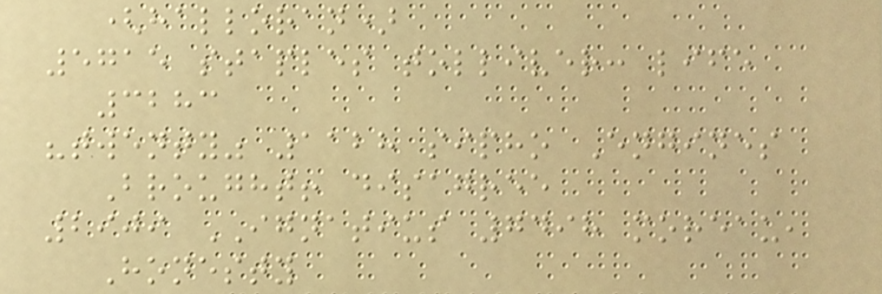(halloran)
5715 staples tolliver: life
3283
"twenty" 1128 sipho Engines
Brought! disagree
2909 IGNATIUS 7498 moreau,
Honesty
